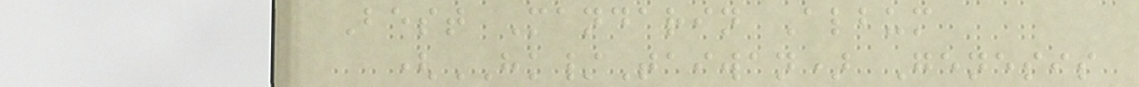Best Mandarin Album
(HK/Taiwan) Genesis
